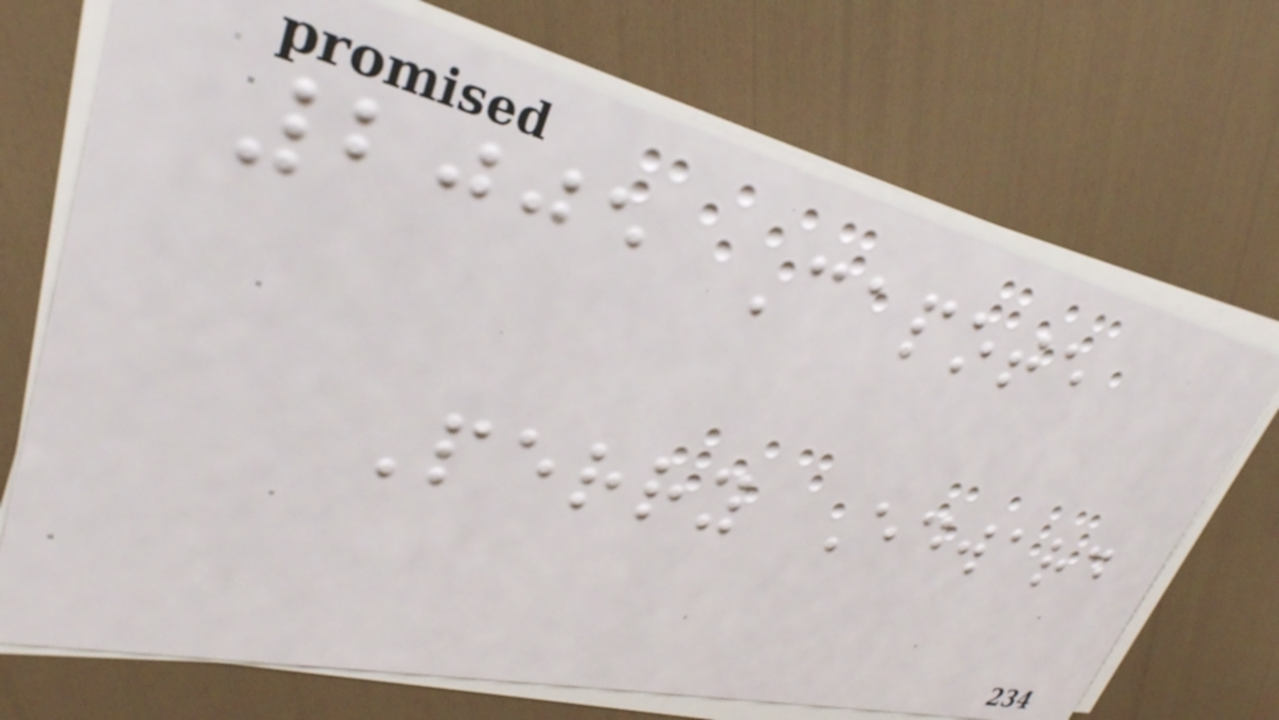2005 Capote
Perry Edward
